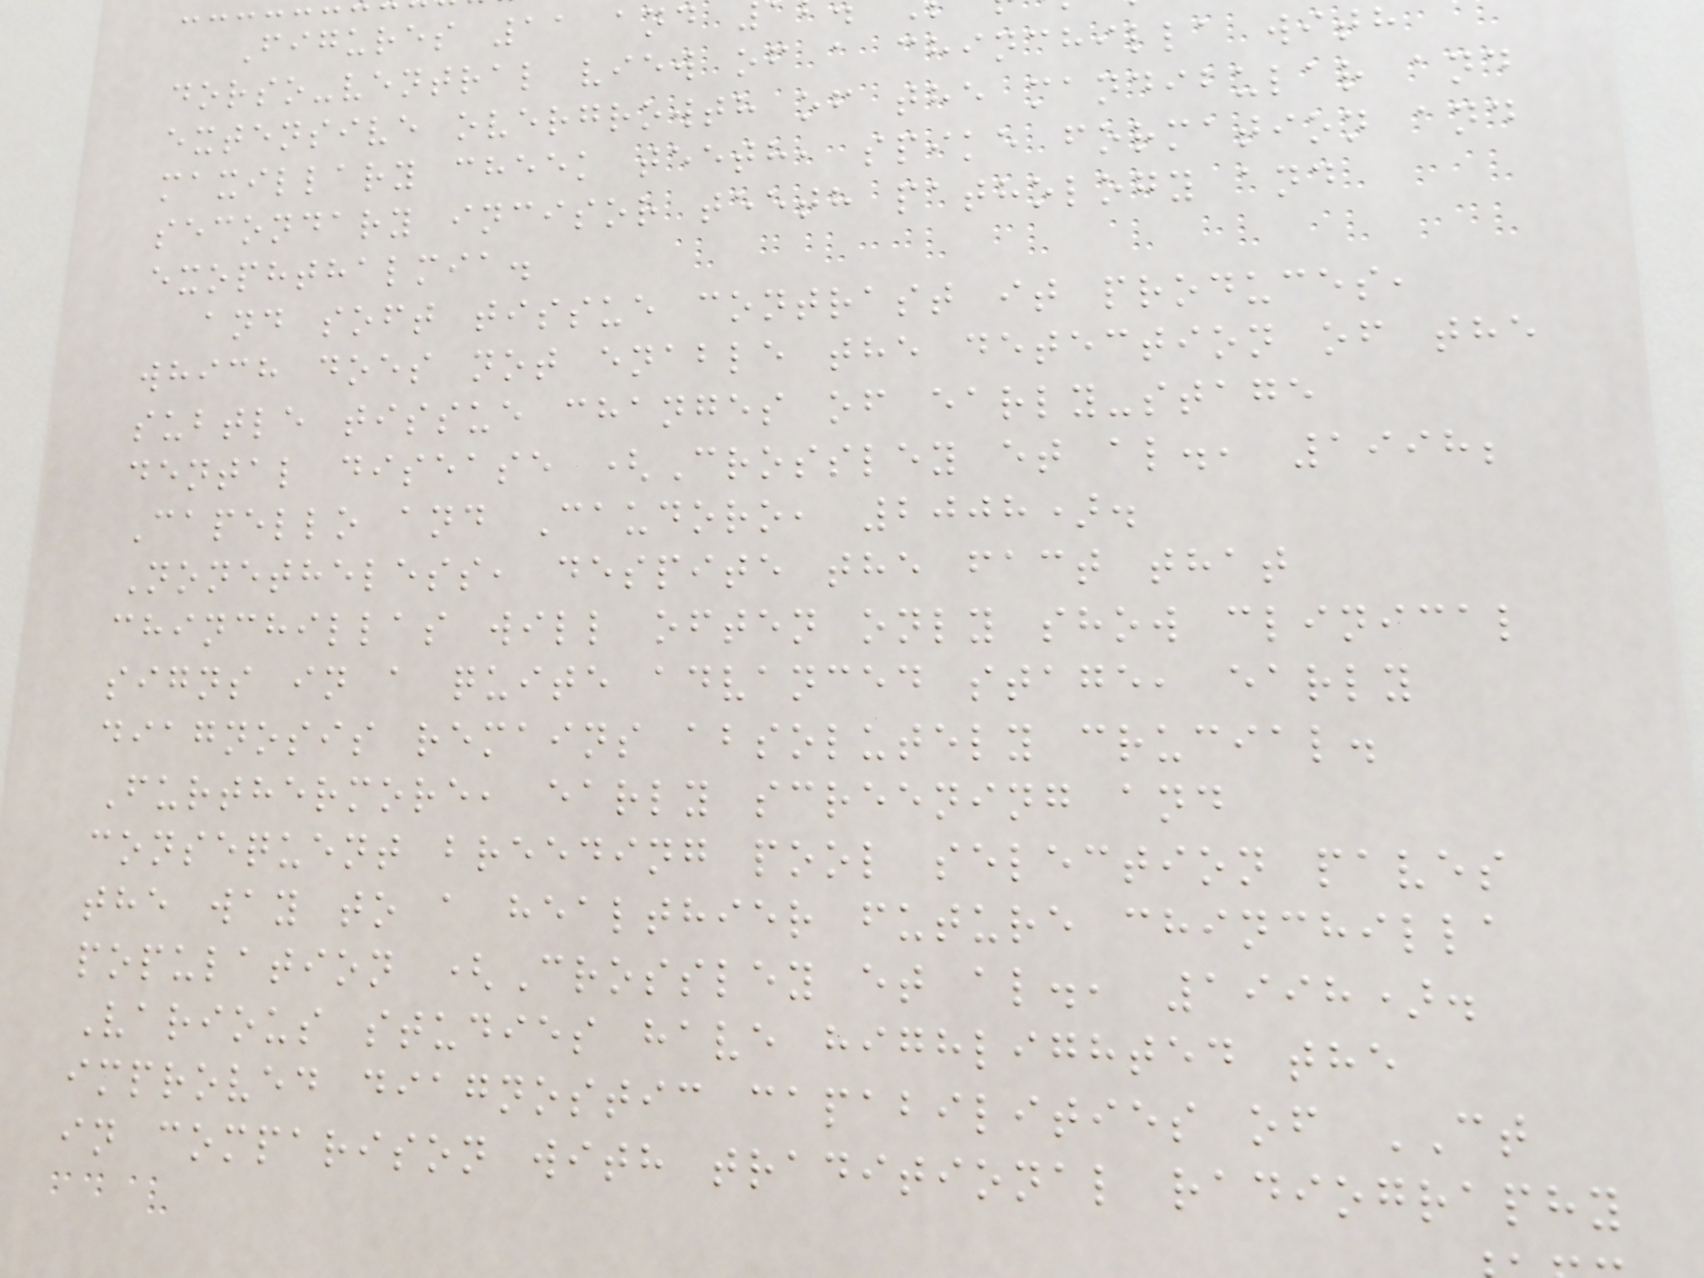Figures 11 and
dorso-ventral view of a chinchilla with
extensive overgrowth of the mandibular and
maxillary cheek teeth, spike formation and
secondary incisor teeth pathology and
exophthalmia.
and soft tissue contrast it produces,
which does not enable the detection of the
subtle tissue changes of early-stage
dental disease (Crossley et al., 1998;
Capello and Caudoro, 2008).
Nonetheless, despite the fact that
chinchillas will often only show clinical
signs in a quite advanced stage, early
diagnosis remains absolutely crucial.
Furthermore, early screening and
consequent breeding pool selection paves
the way to a healthier future chinchilla
population (Crossley et al., 1998).
Various studies have highlighted the
improved diagnostic capabilities of CT
in comparison with traditional radiography
